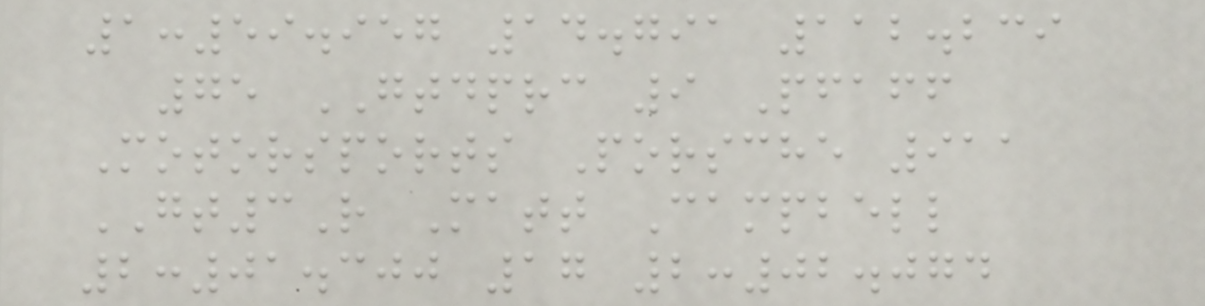1:59.957 14.791 112.239
75 GTDPRC 9 Pfaff
Motorsports Porsche 911
GT3R Matt Campbell
2:01.300 17 2:02.074
